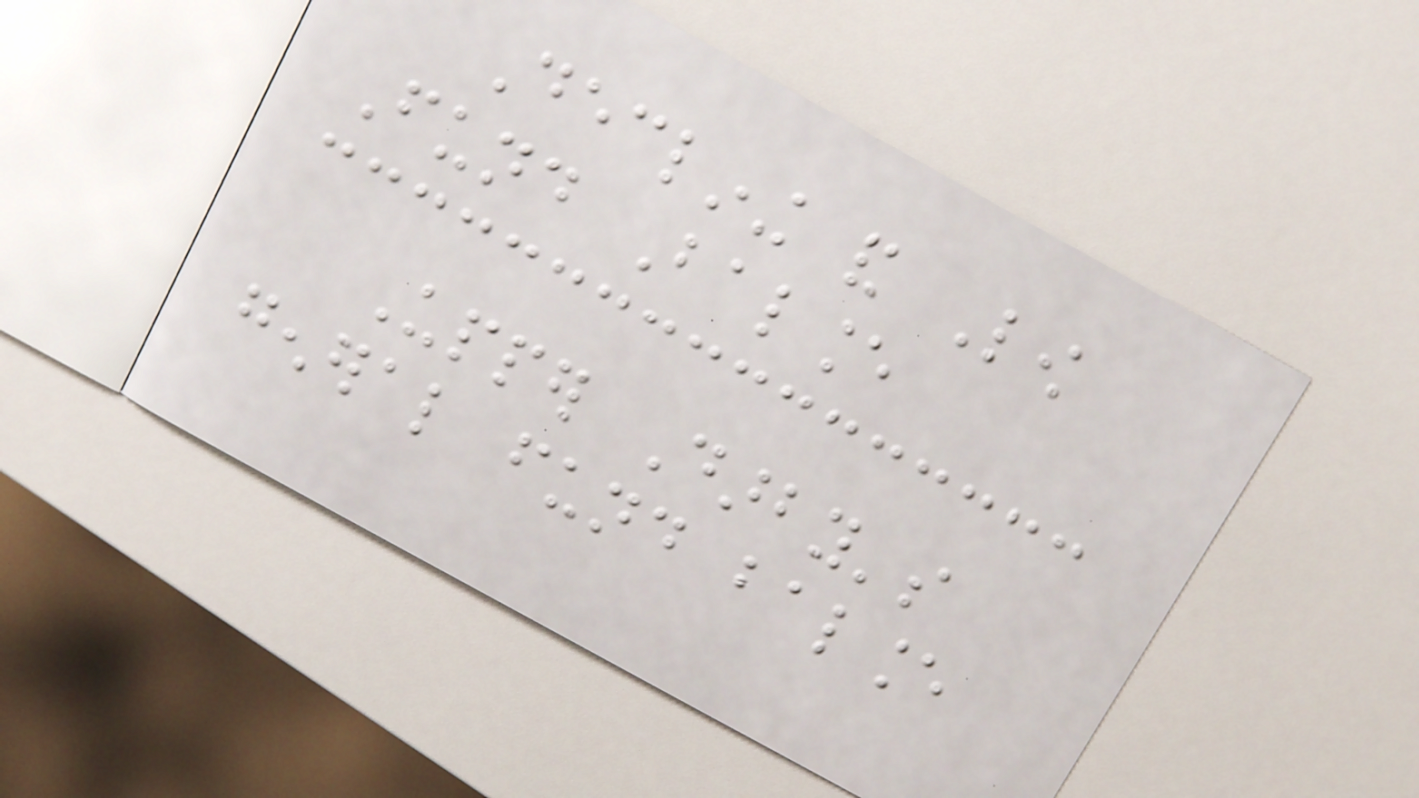Declining and Low
Fund Balance
Upper Darby's
general fund balance
